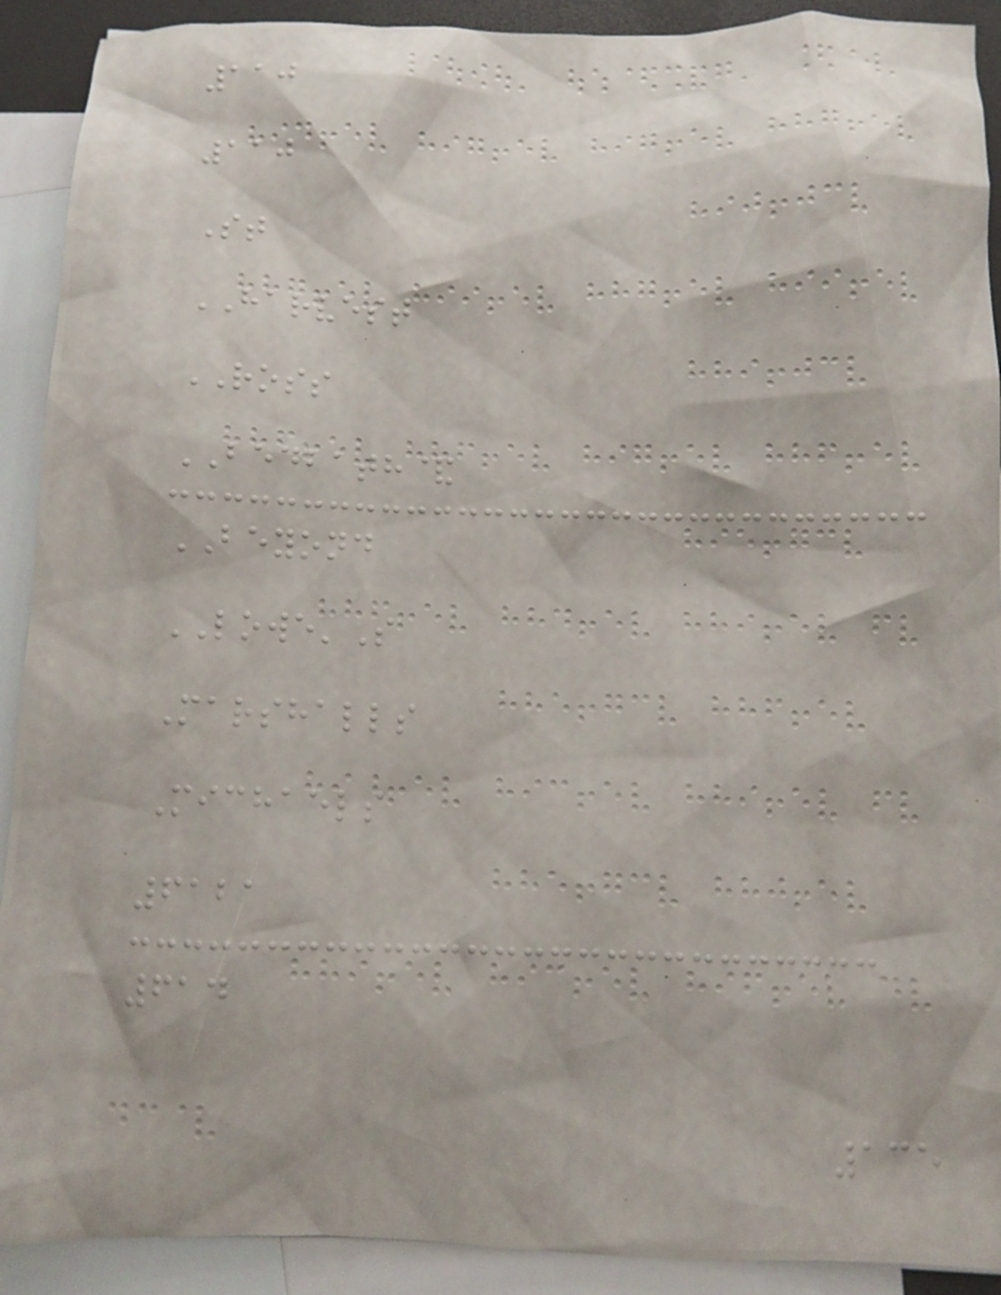110
110
St
HARVEST
ROSS
BEDBATH&
BEYOND
LOWE'S
Marshalls
Michaels
6121
614
135
